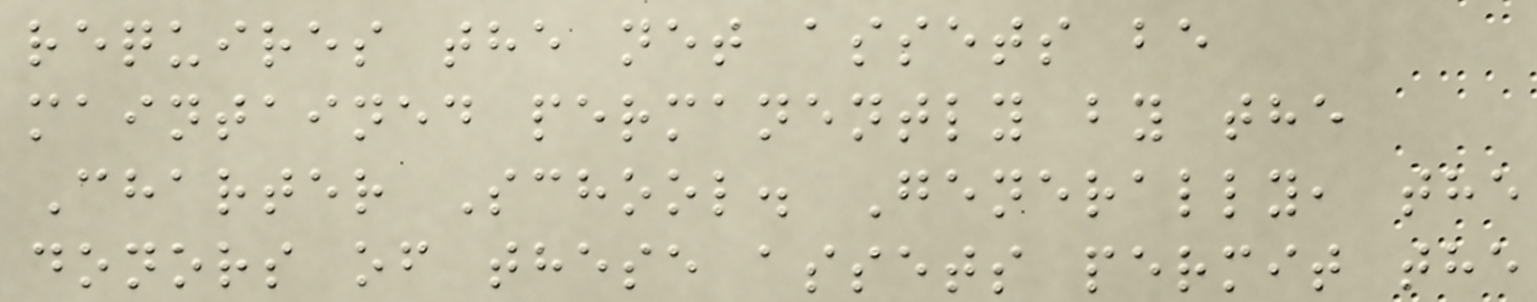requires the net assets be
maintained permanently by the
Charter School. Generally, the
donors of these assets permit the
